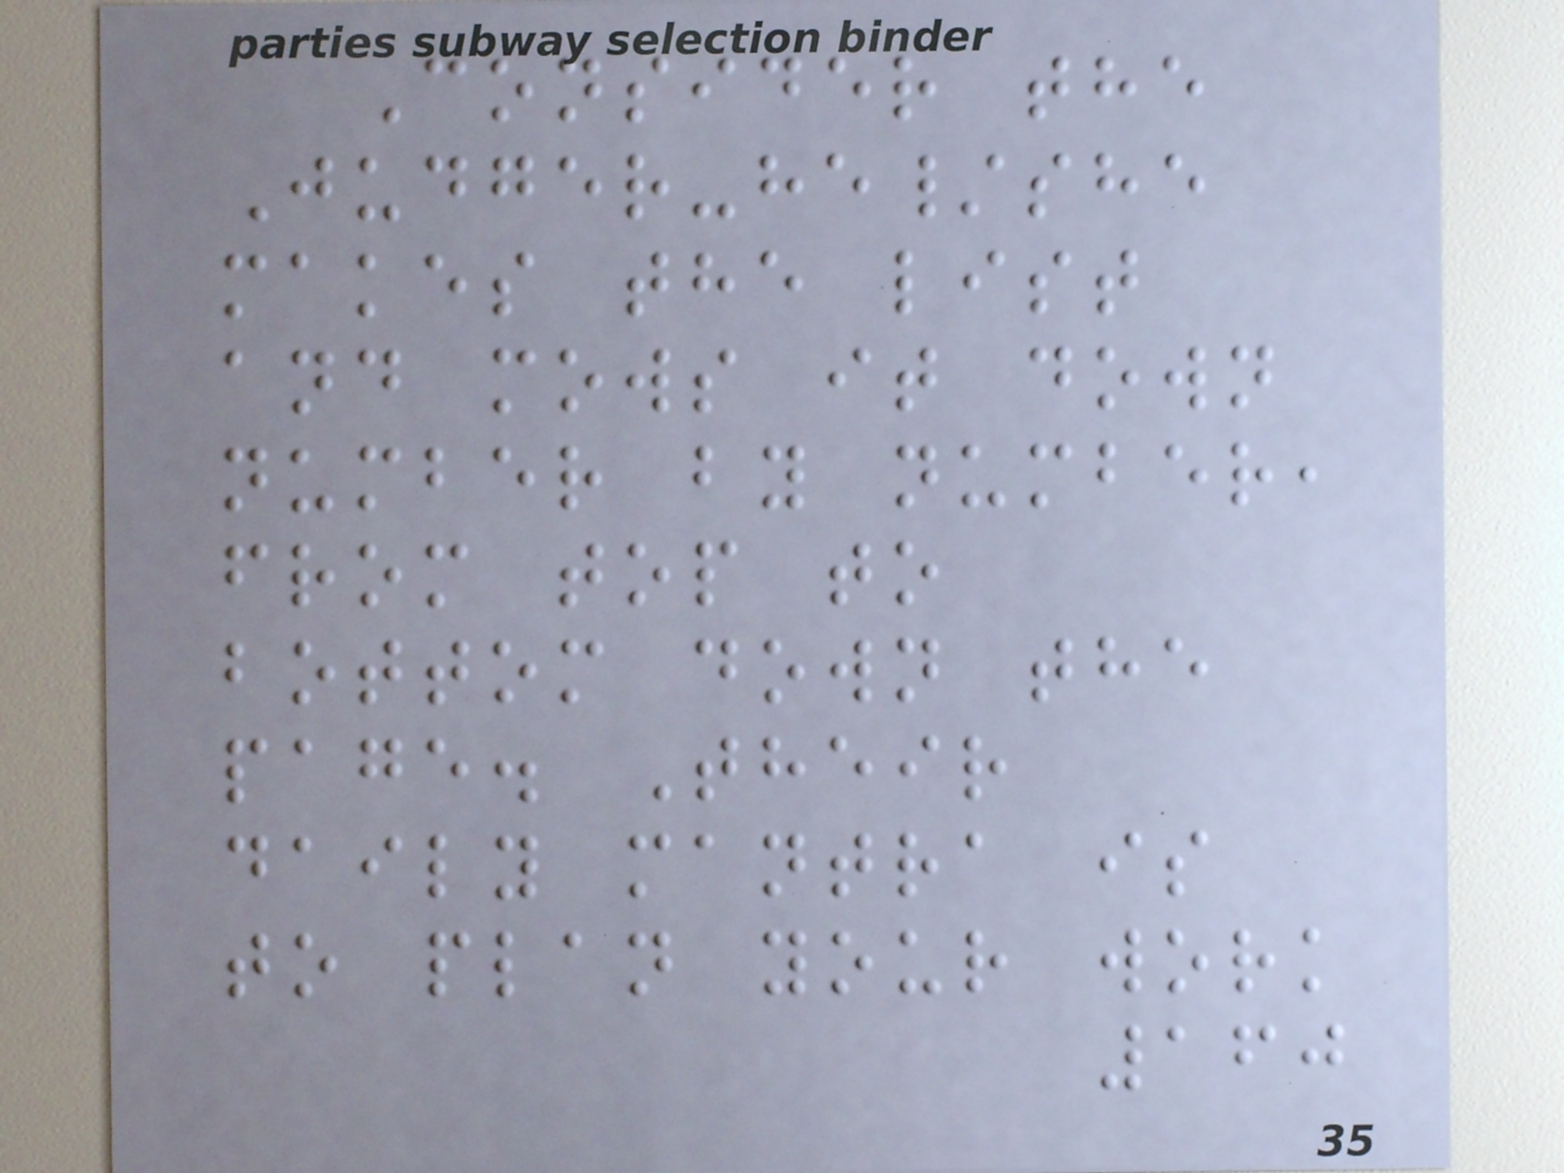Consider the
Judger-he/she
makes the list
and mows it down
number by number,
from top to
bottom down the
page. Their
daily mantra is
to plan your work
160
